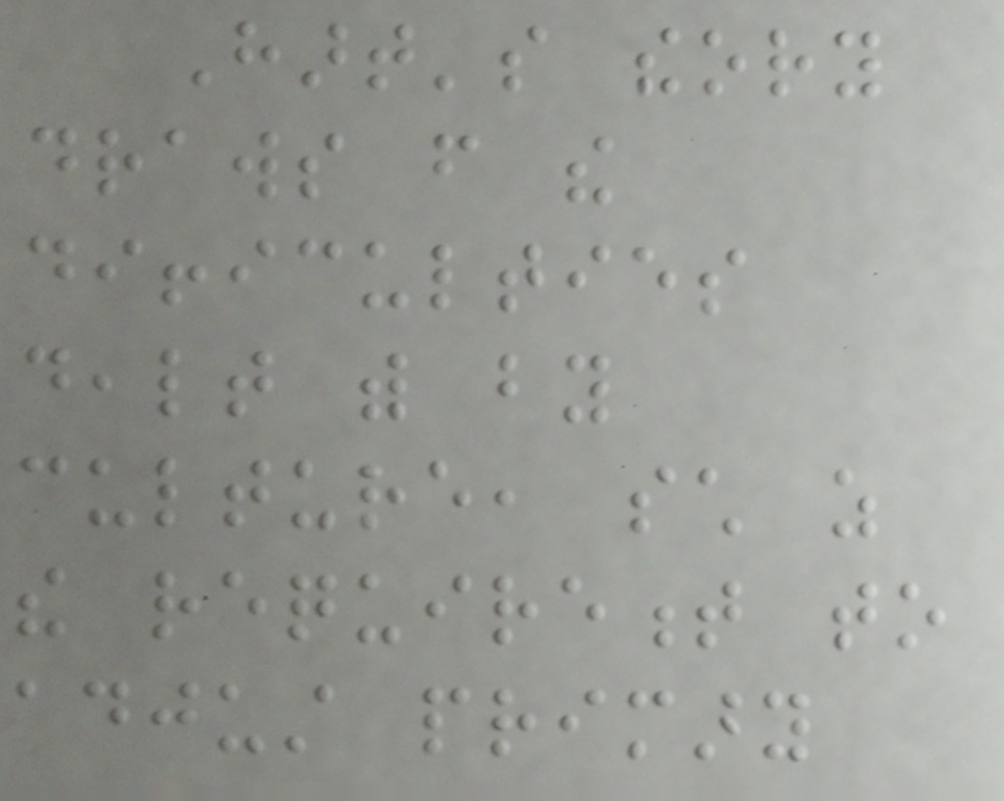Hart's theory
draws from the
difficulties
dealt with by
culture, such as
the requirement to
adjust primary
